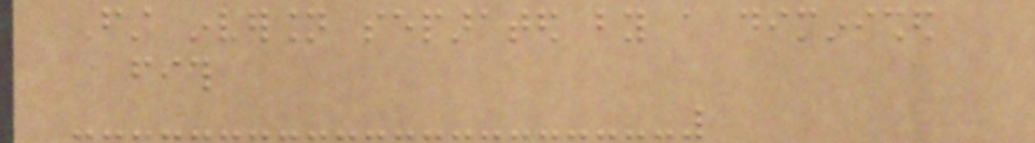First inversion separated by a diminished
fith
